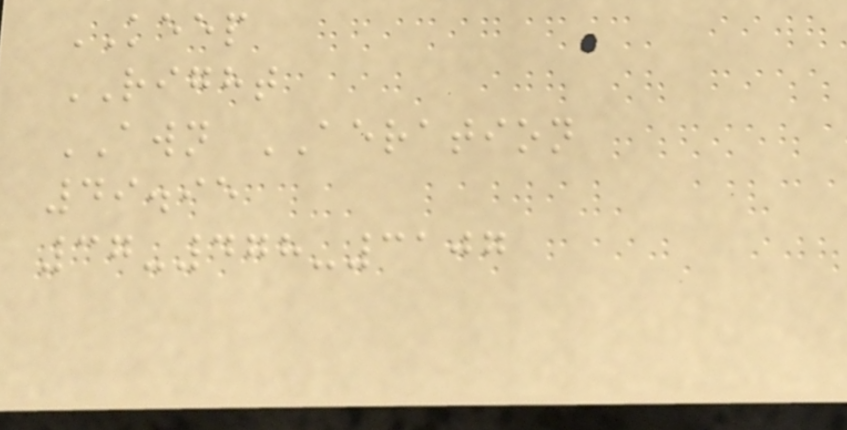KEEP
RIGHT
AWN AERATION
49.95
37-478-3107
